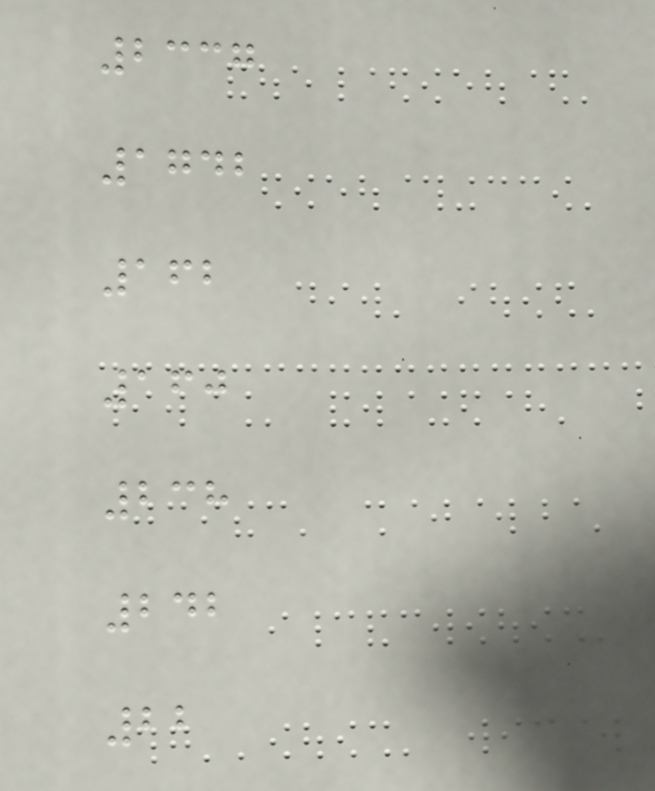2337
1742
162
160
238
242
22
